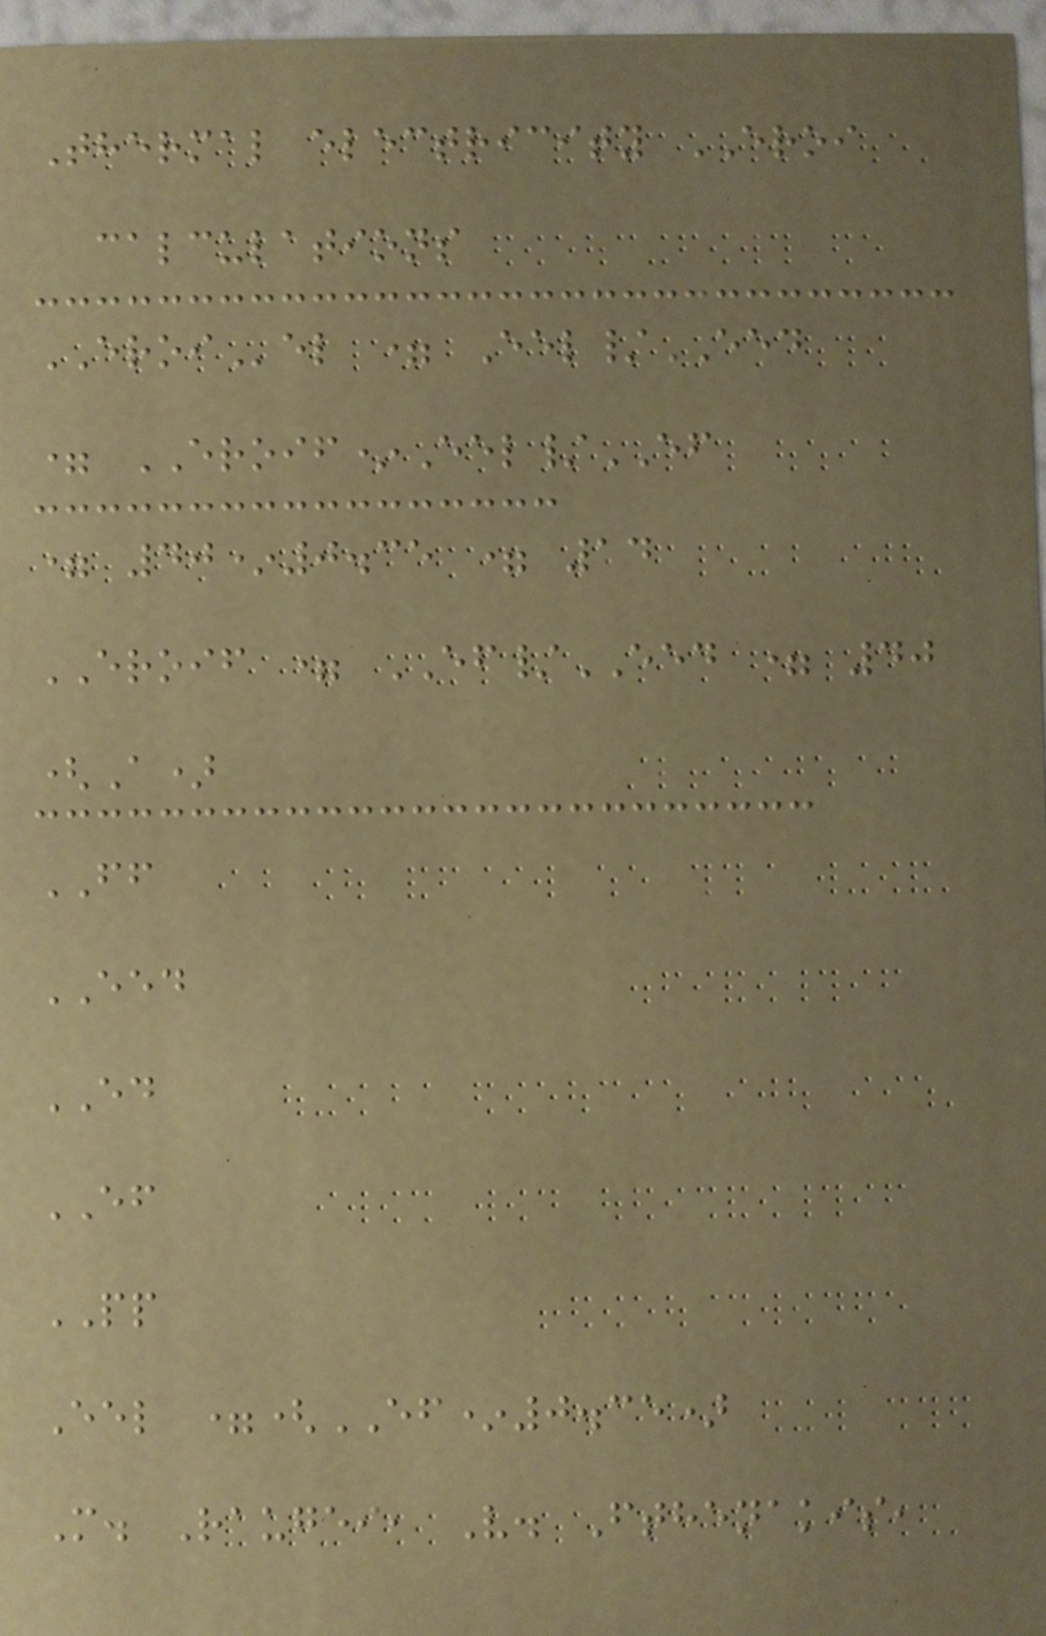Thermal electricity EROI
calculations
EROIel = Eel/EED
= EROIF*Eel/EF
= 40*0.35 = 14
EROIF = EF/EED = 40
(A)
FF
EED
ED
EF
PP
Eel =(EF*0.35)
M. Raugei, V. Fthenakis,
